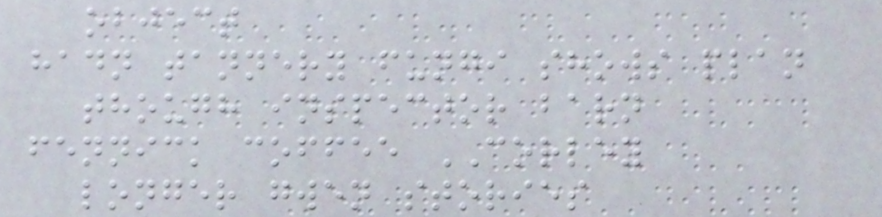object
hadn tannery fungi shows plan
though inspector barn
fennick coffee CORLEY
longer gwen stories
